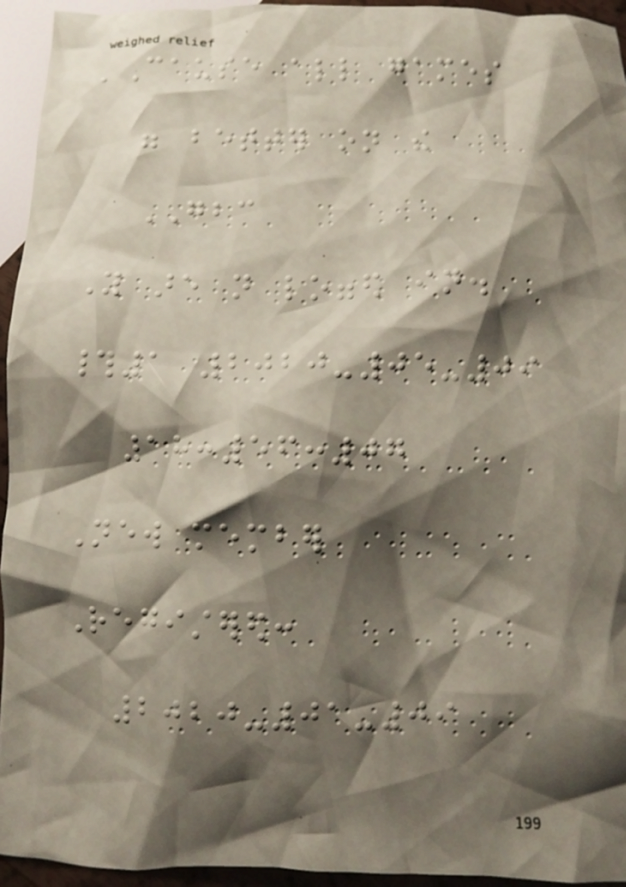'Cause all games
were better on the
GBC
You are not logged in.
#1 2020-05-09
18:56:07
New member
Registered:
2020-01-09
